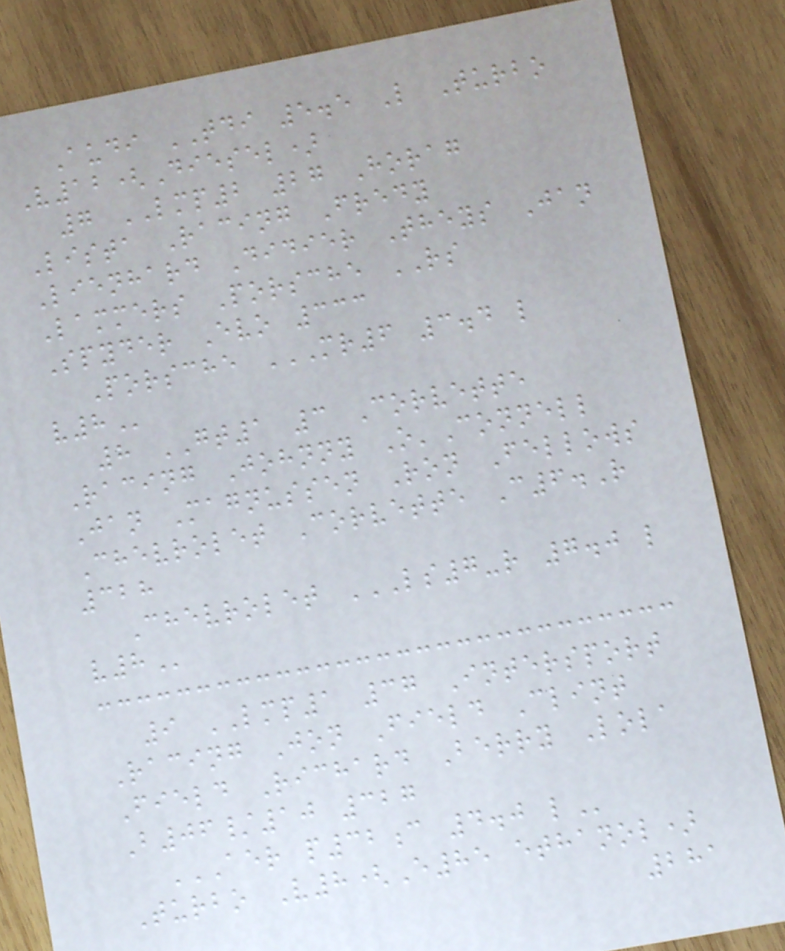Audi TDI 5.5 L Turbo
V12(Diesel)
7 LMP2 27 Horag
Lista Racing Fredy
Lienhard Didier Theys Jan
Lammers Porsche RS
Spyder Evo 333
Porsche MR6 3.4 L
V8
8 GT1 3 Corvette
Racing Johnny O'Connell
Jan Magnussen Ron Fellows
Chevrolet Corvette C6.R
328
Chevrolet LS7-R 7.0 L
V8
9 LMP1 37 Intersport
Racing Jon Field Clint
Field Richard Berry Lola
B06/10 327
AER P32C 4.0 L
Turbo V8(E85 ethanol)
281
